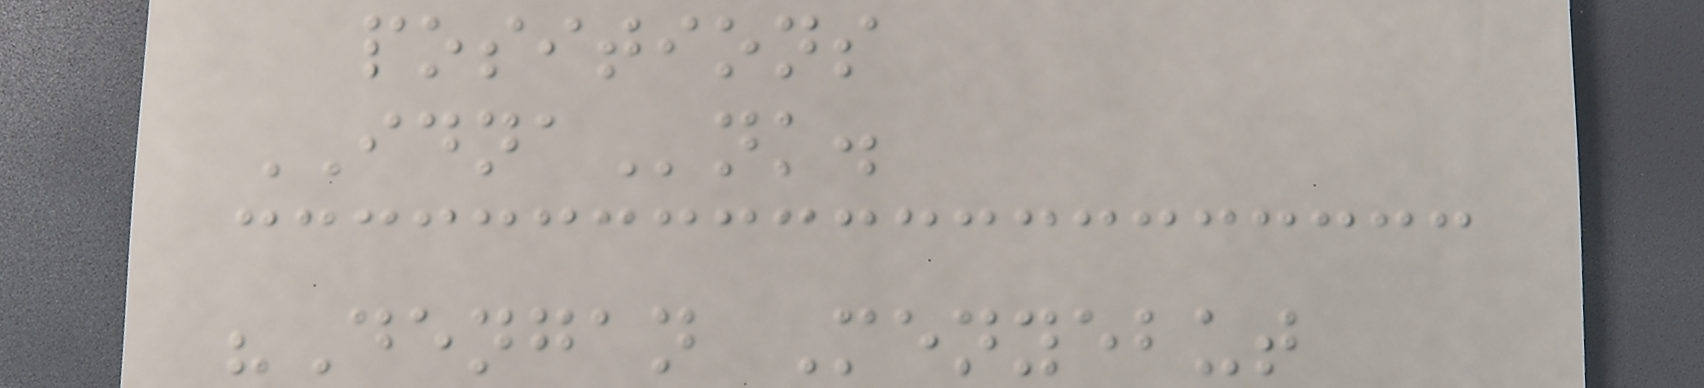positions
IDNAnk.
"Dengan Menyebut
